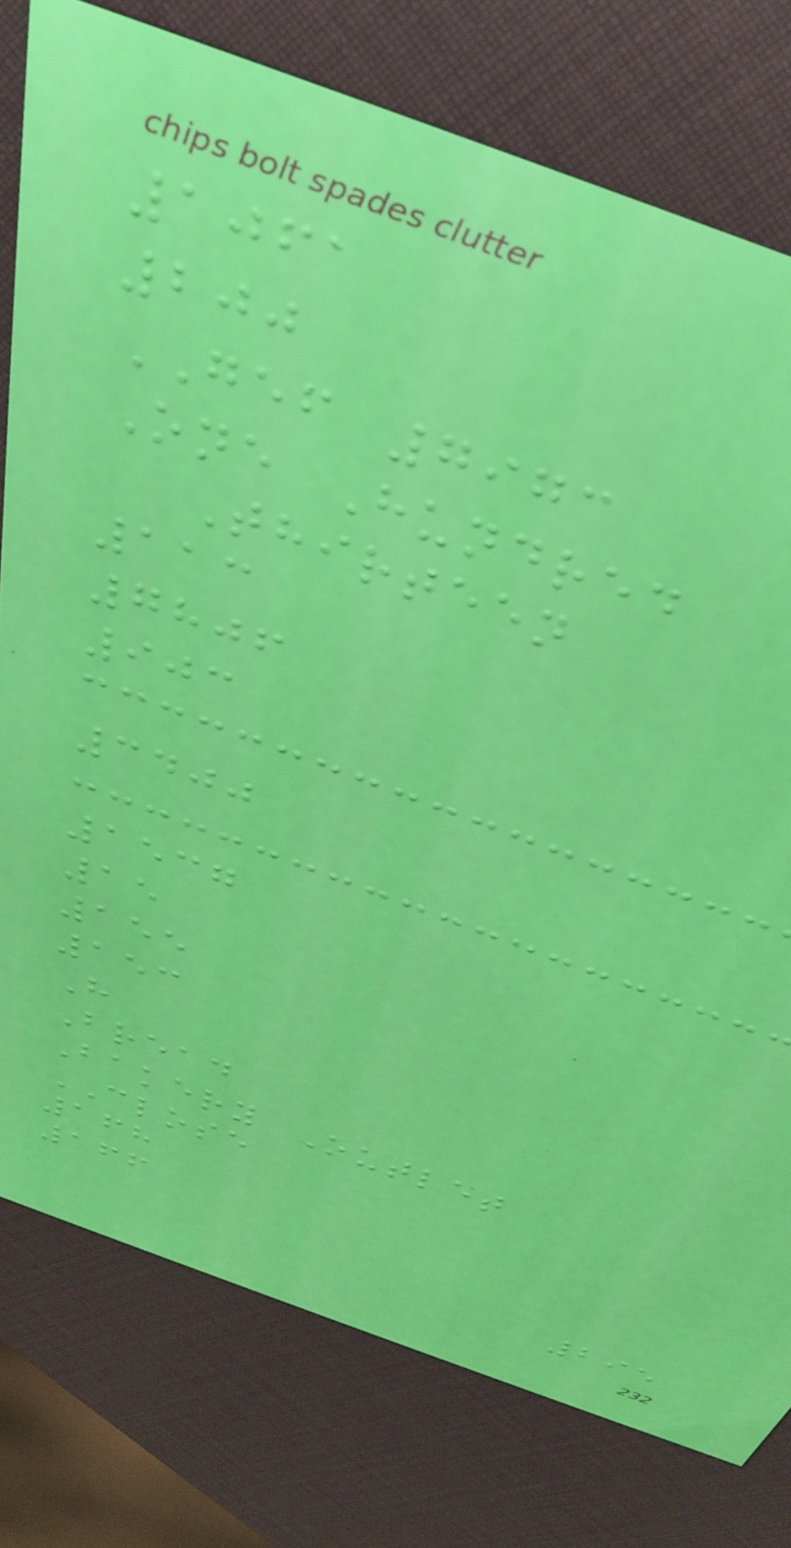1061
200
GEF 7973
One Hundred
Thirteen
113
7806
903
3400
1537
15
155
153
H
Bread
Bakery Outlet
CLOSE
168
166
295
